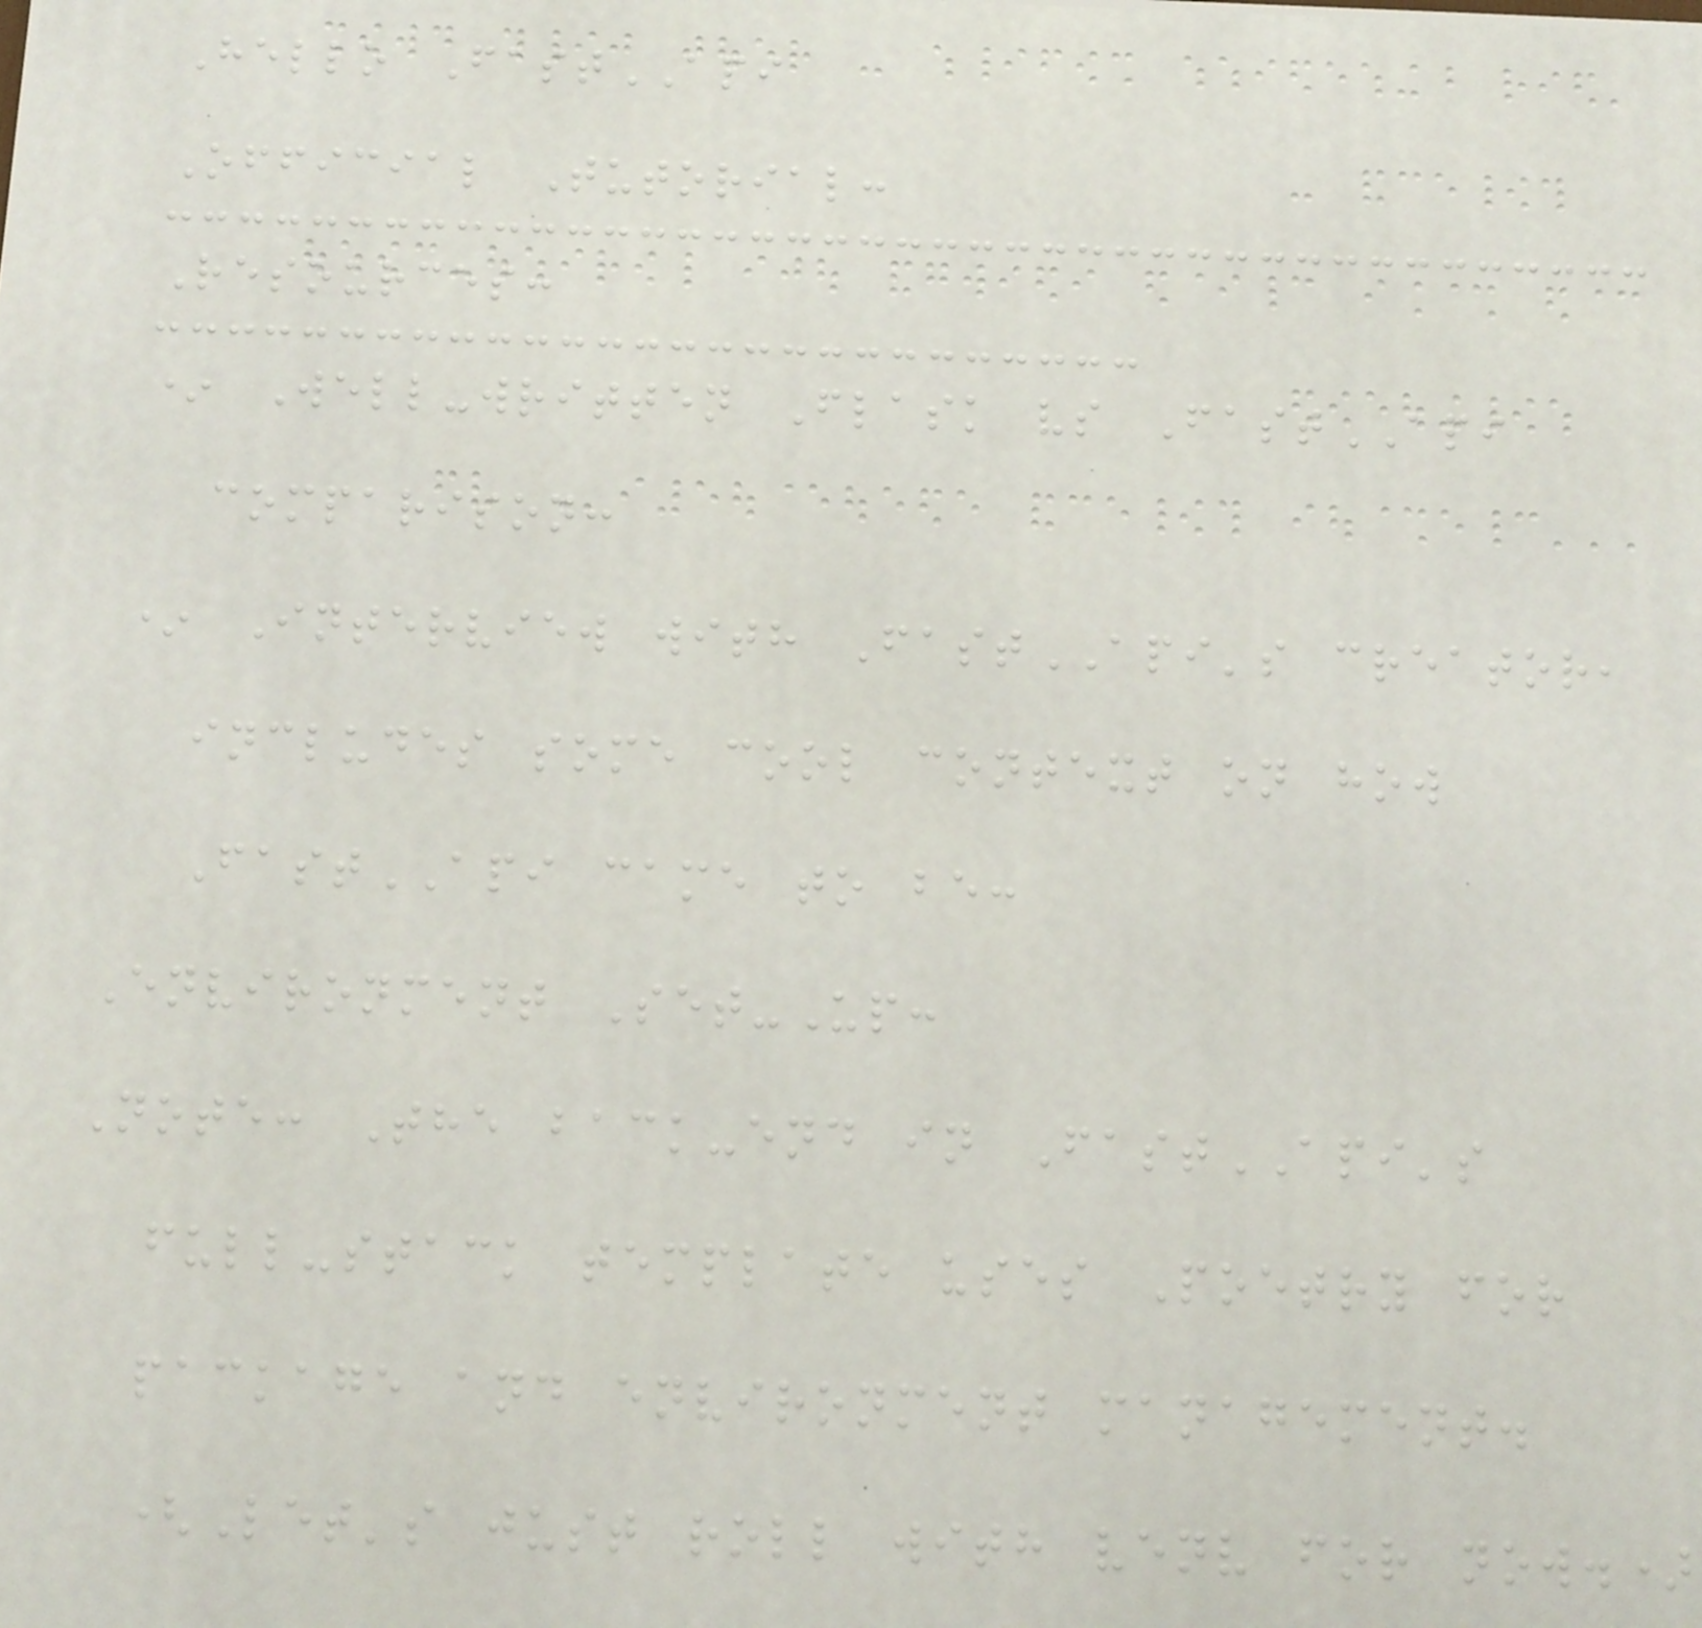Hello FastAPI
Official Tutorial:
Resources:
* Well-written Flask vs FastAPI
comparison:
* Interview with FastAPI's creator,
includes some cool context on how
FastAPI came to be:
Environment Set-Up:
Note: The back-end in FastAPI's
full-stack template uses Poetry for
package and environment management.
(Let's just roll with venv for now.)
